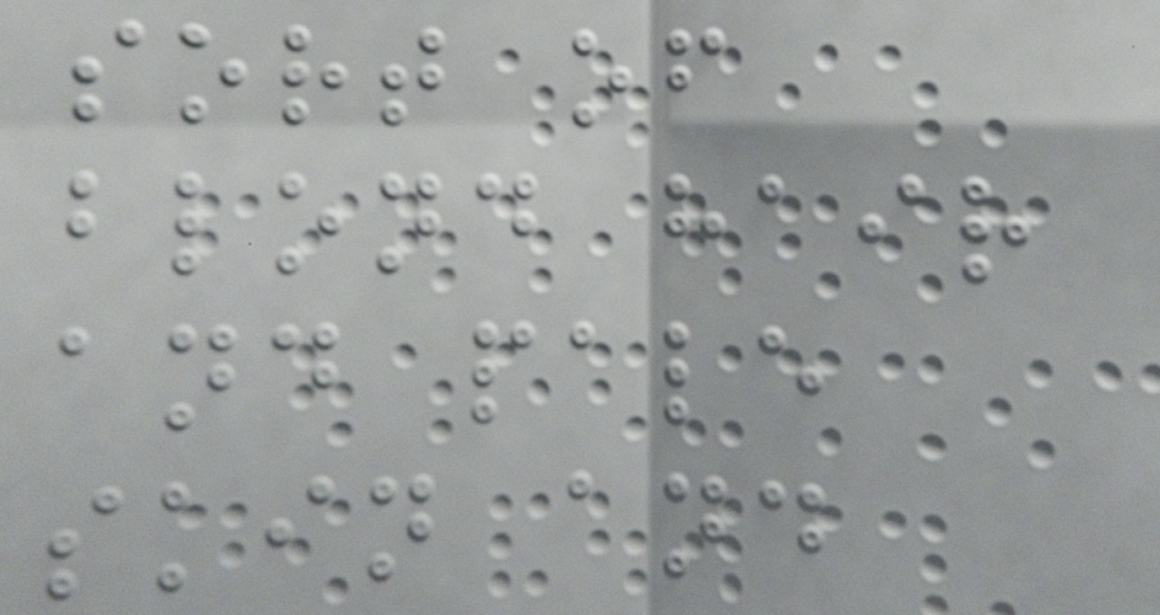sort of
blond hair
and pale
skin and
